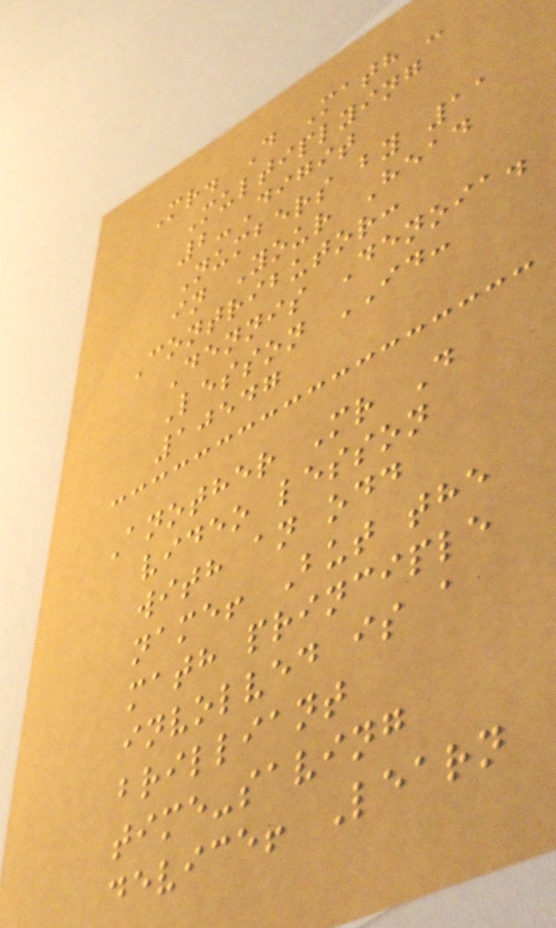Mr. D Math -
Multiplying
2-Digit
Numbers by 11
in Your Head
Contributor:
Dennis Denoia.
Lesson ID:
10547
Another Mr D
video lesson
with an odd
name! But the
math principle
involved is a
brilliant
time-saving
device! Learn
